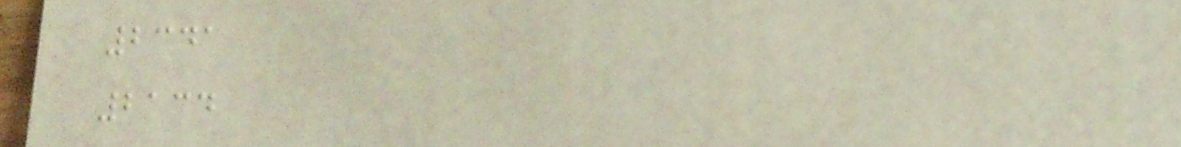2341
2134
